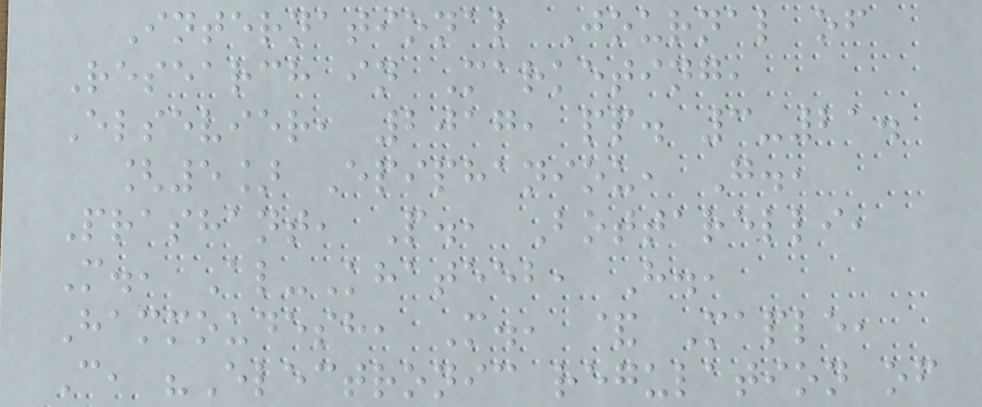International Journal of
Research in Marketing,
Elsevier, 2017, pp. 3-21.
[5] Epiphaniou, G.,
Prashant, P., Bottarelli,
M., Al-Khateeb, H.,
Hammoudesh, M., & Maple,
C, "Electronic regulation of
